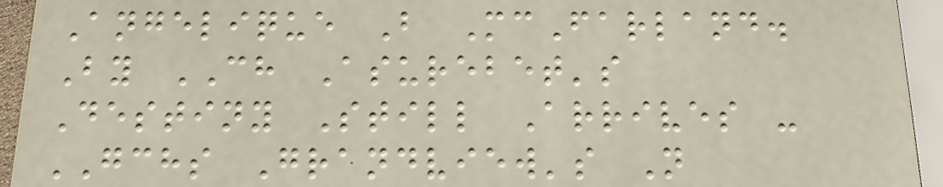Angelique B McFarland.
By CH Asurebet's
Destiny Still Arrives -
GCHS Grandview's N
